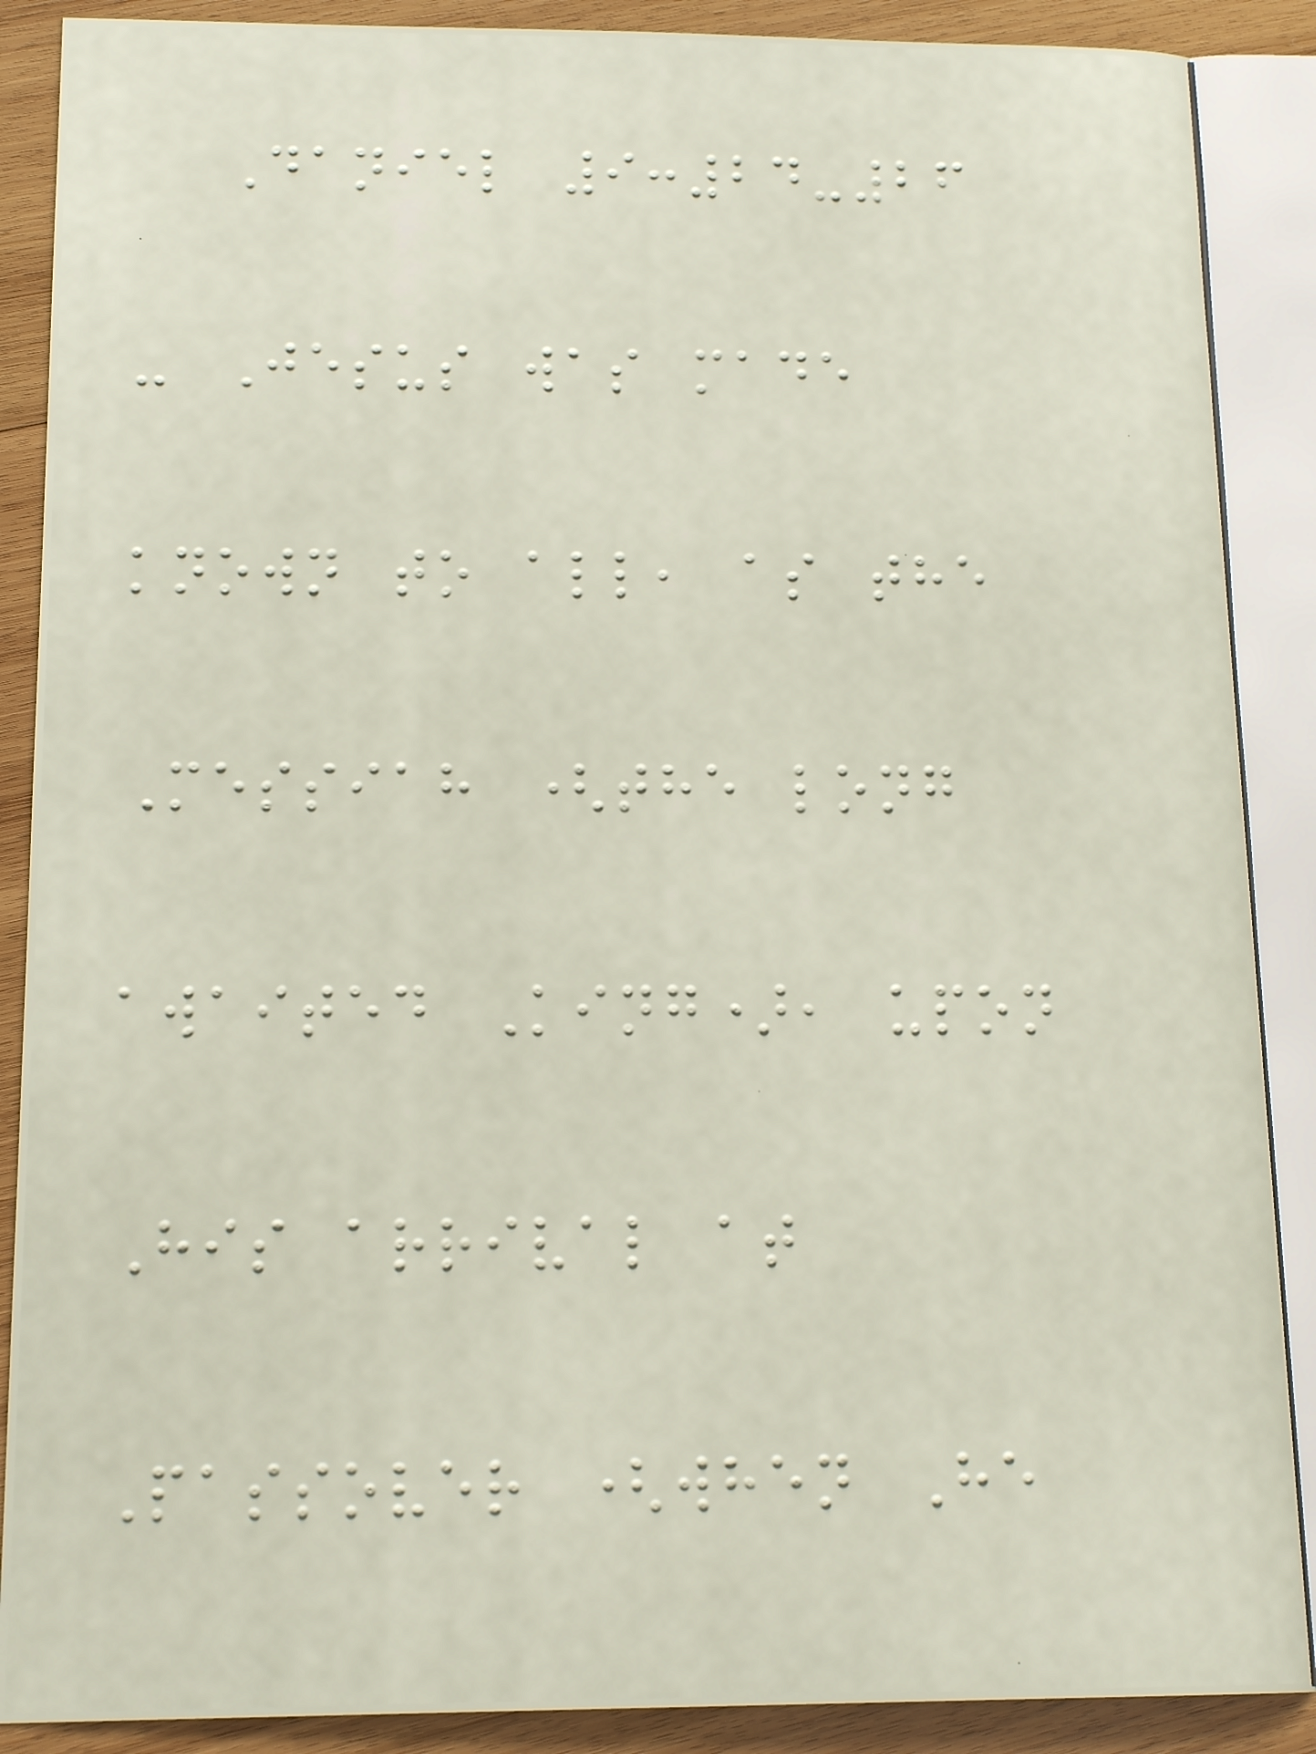Daniel 9:24-26
- Jesus was made
known to all, as the
Messiah (the long
awaited King), upon
His arrival at
Passover (when He
